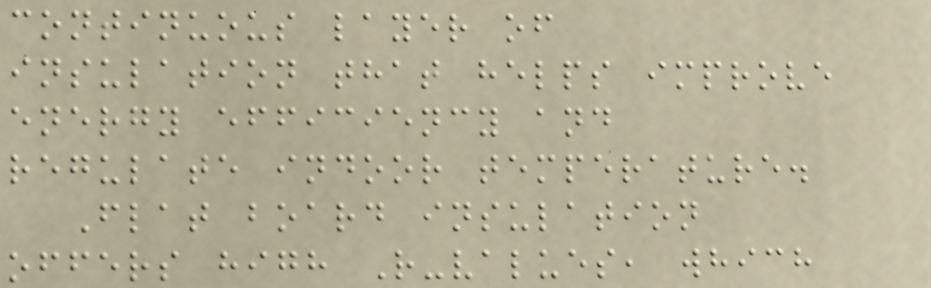continuous layer of
insulation that helps improve
energy efficiency and
regulate indoor temperature.
Flat board insulation
offers high R-values, which
